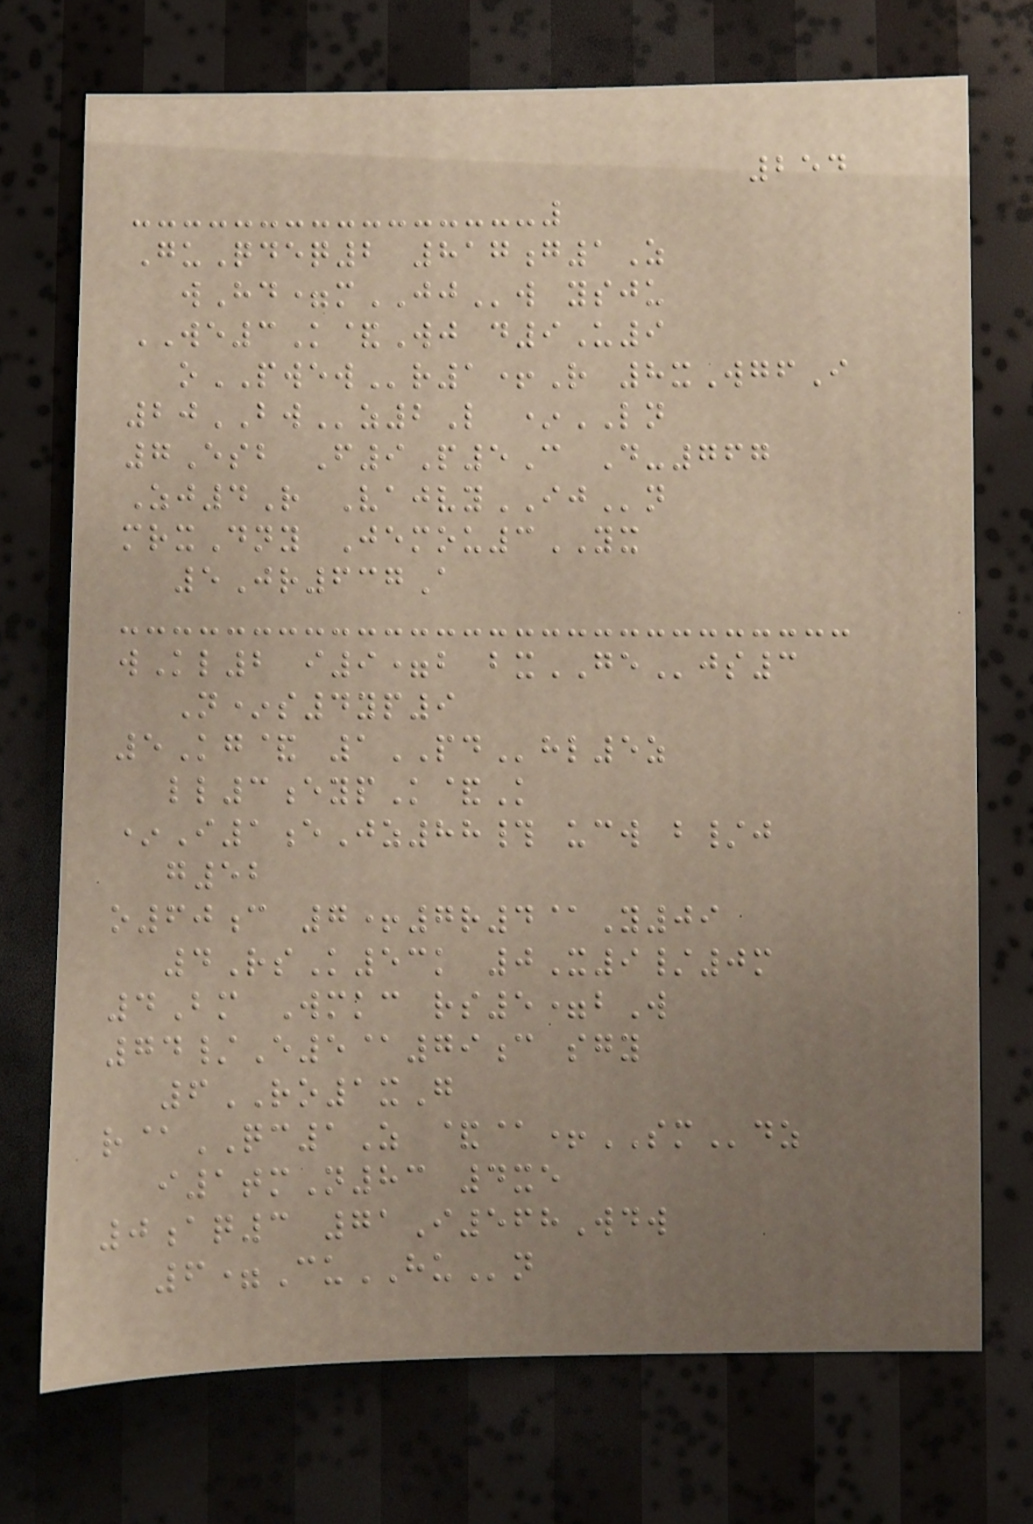254
GuQdeq2 817g1Z
wHd=mJJw ysju
WE3K&Wj d9U9
oPWEWr1+R 8xWgfI
20BWz2L *LN
7Esb F9P5C D-767
Zj4R VajvyIJn
mrxDny Jemou3YX
5Jr637A
wKl2 i9=b bxGEjs3
N*s4yp9
5Kg& 1PDhl5z
ll3eypK&K
*I1eJz88# ucw b/j
g52
o60c 7+7r4@Y09
4RsK53k 0X9/0m
4Bm Wmkc rs5=bW
74/E5@79c sgy
6RO1xG
r@QC1Z &@+SMdz
i1tmN83 4xe
0aq3 71I568Wdw
6=CuHUn
